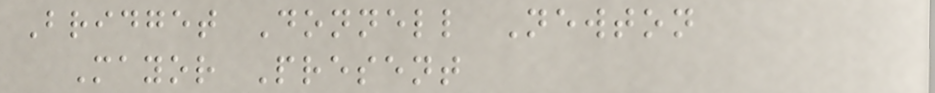Bridget Donnell Newton
Mayor Present
